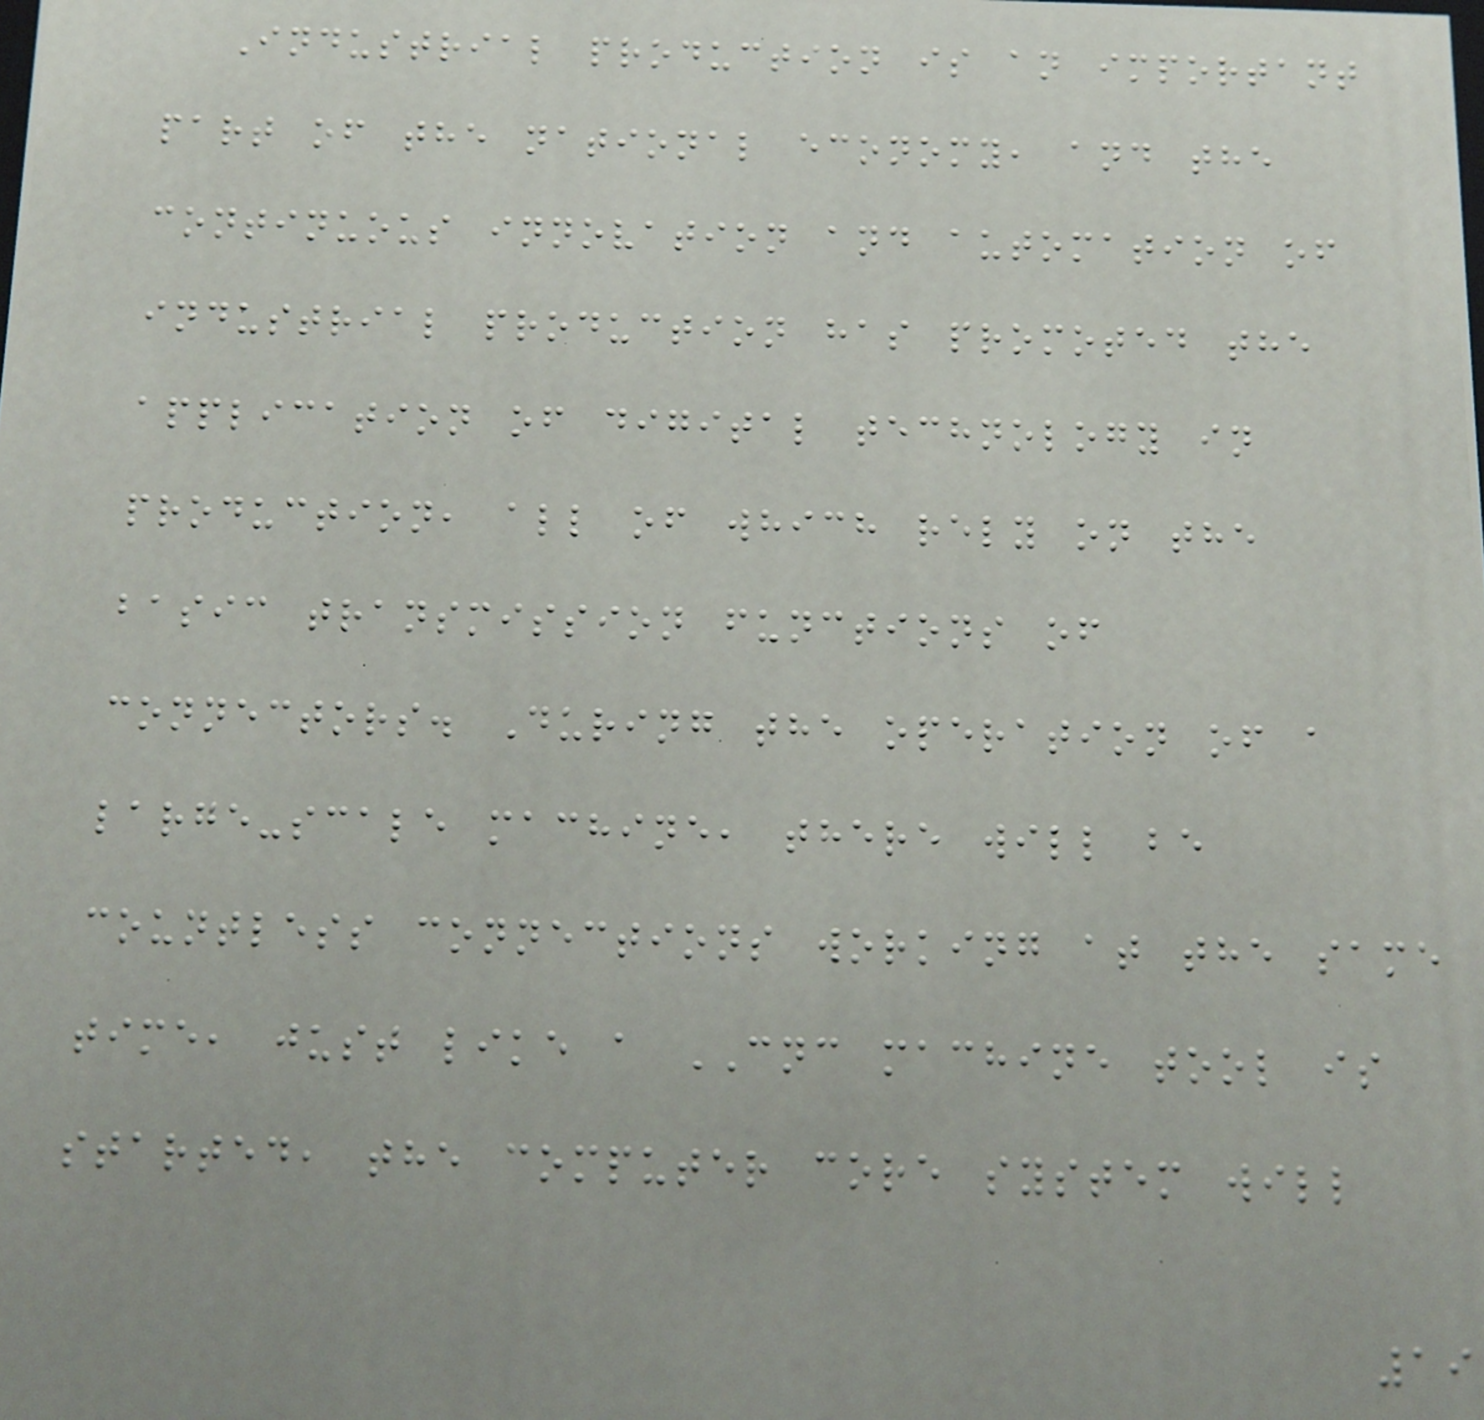Industrial production is an important
part of the national economy, and the
continuous innovation and automation of
industrial production has promoted the
application of digital technology in
production, all of which rely on the
basic transmission functions of
connectors. During the operation of a
large-scale machine, there will be
countless connections working at the same
time, just like a CNC machine tool is
started, the computer core system will
19
